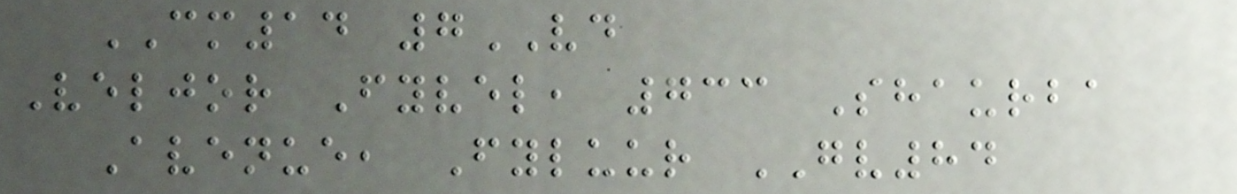CM14 7VD
Veljor Fyvel, 733 Shaurba
Avenue, Fyluur GV84
